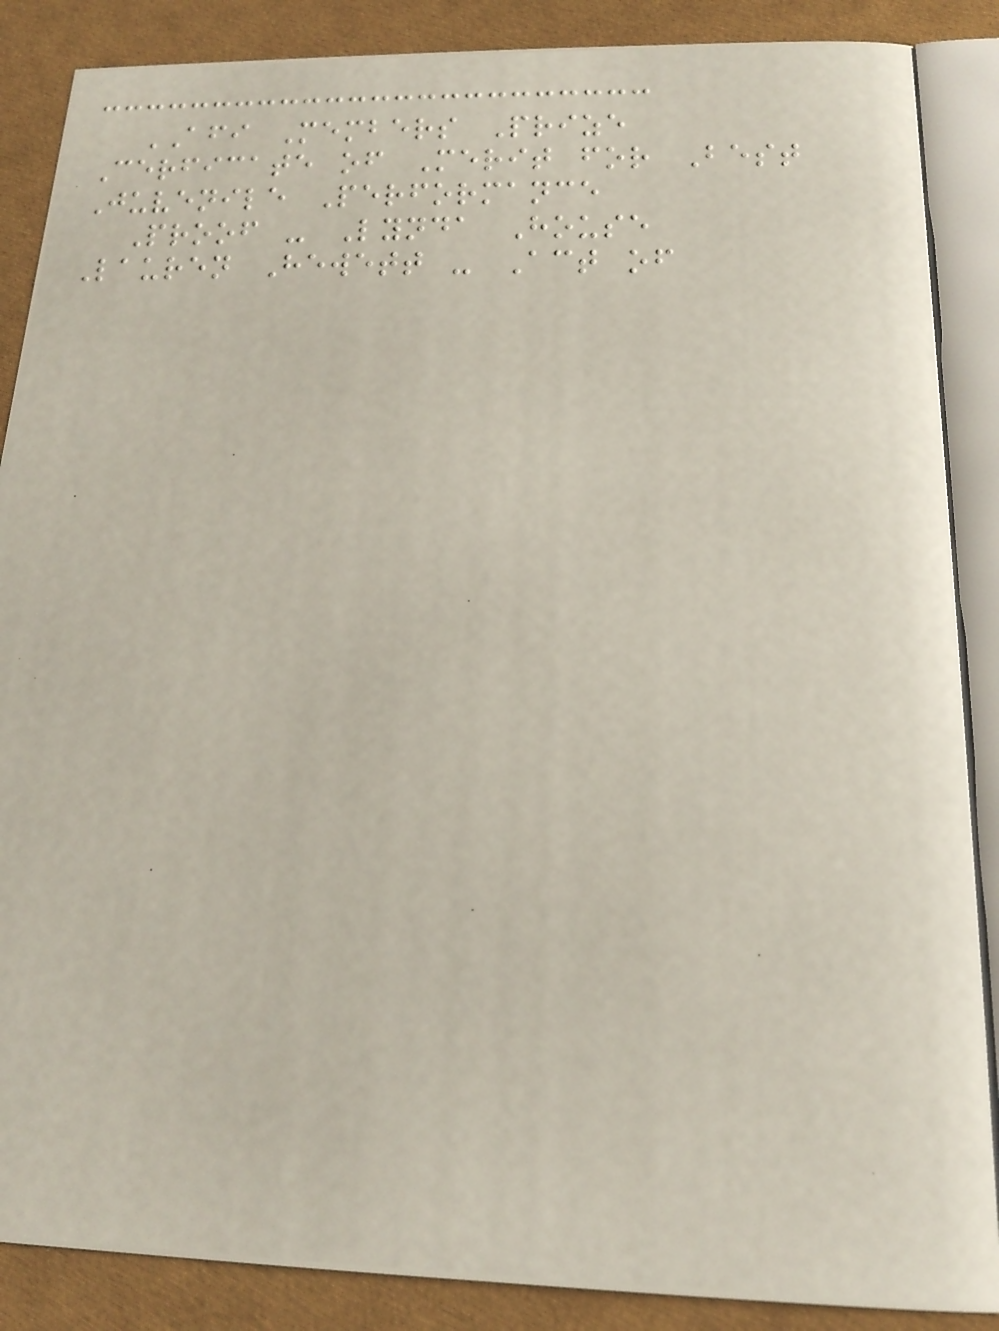AFI Members Prize
Cerficate of Merit for Best
Juvenile Performance
Proof - Lynda House
Lauren Hewett - Act of
